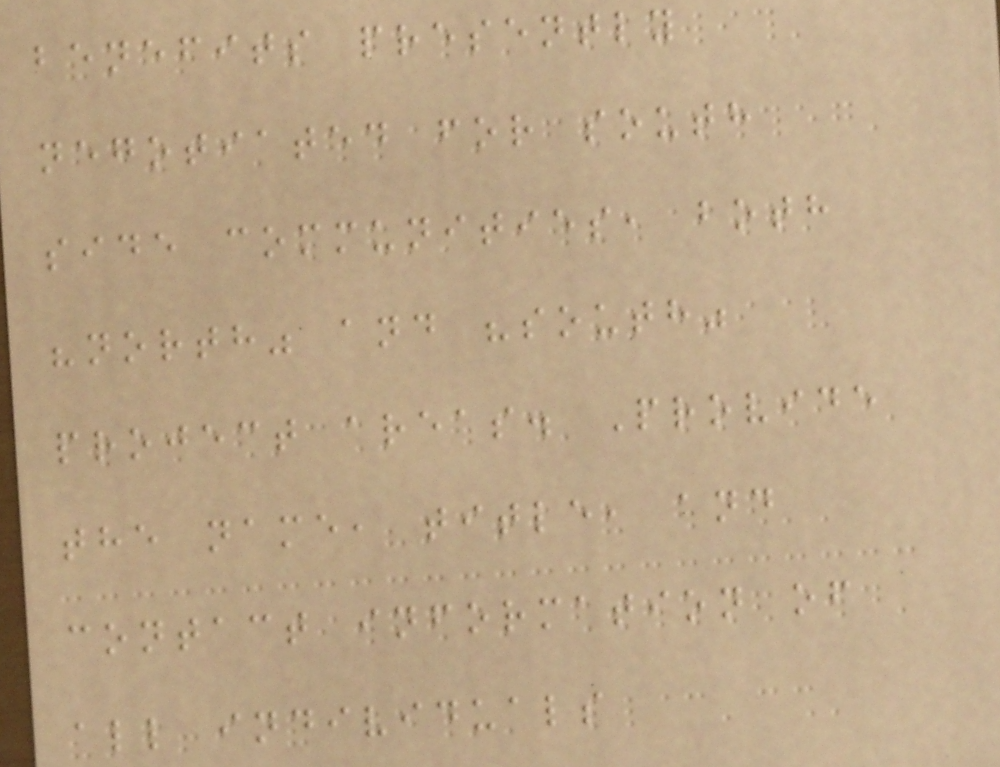benefits presently
negotiated for south
side communities, both
"north" and "south"
project areas. Provide
the name, title, and
contact information of
all individuals
